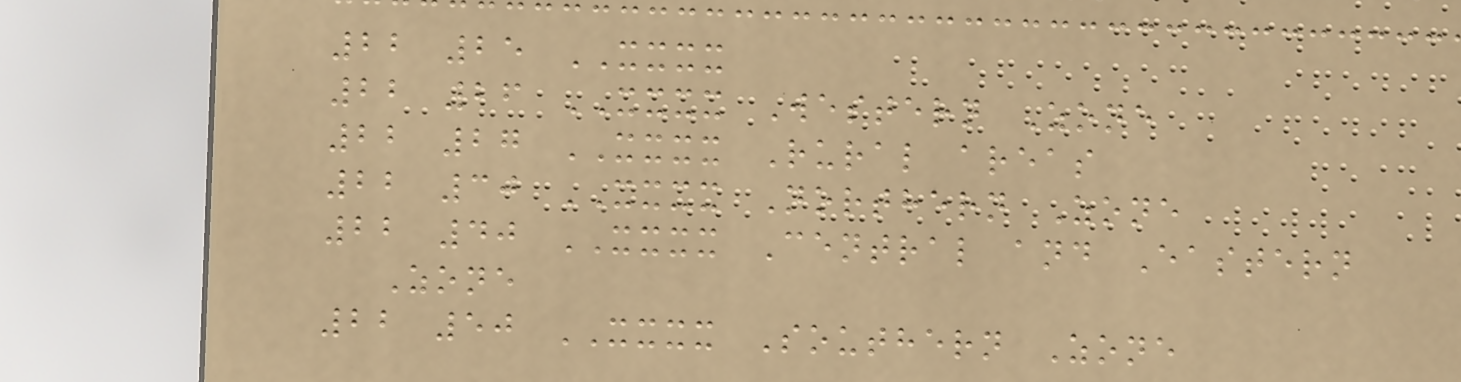22 25 XXXX
22 26 XXXX Western Zone
22 27 XXXX Rural areas
22 30 XXXX Northern Zone
22 40 XXXX Central and Eastern
Zone
22 50 XXXX Southern Zone
